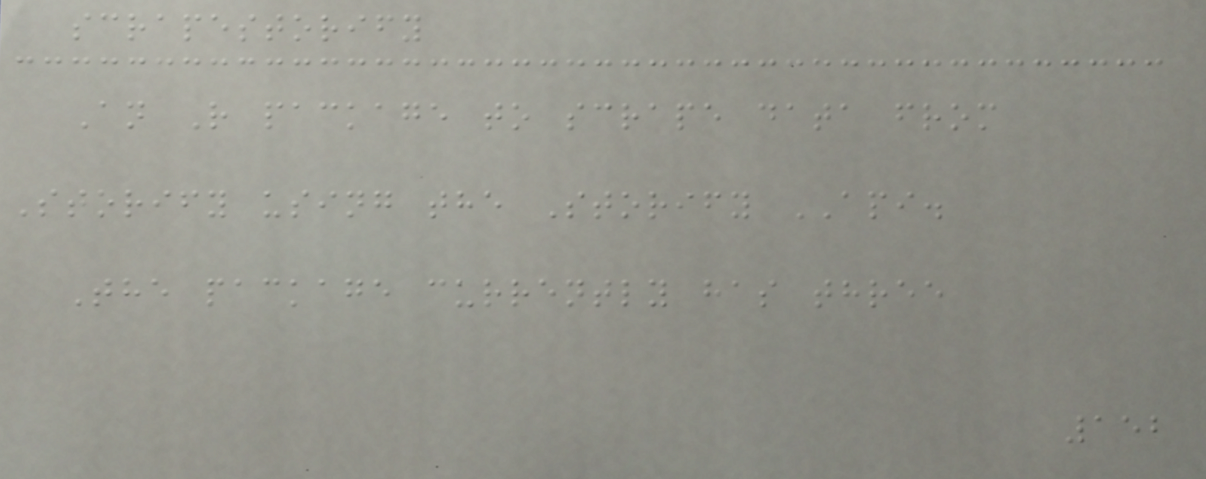scrapestorify
An R package to scrape data from
Storify using the Storify API.
The package currently has three
152
